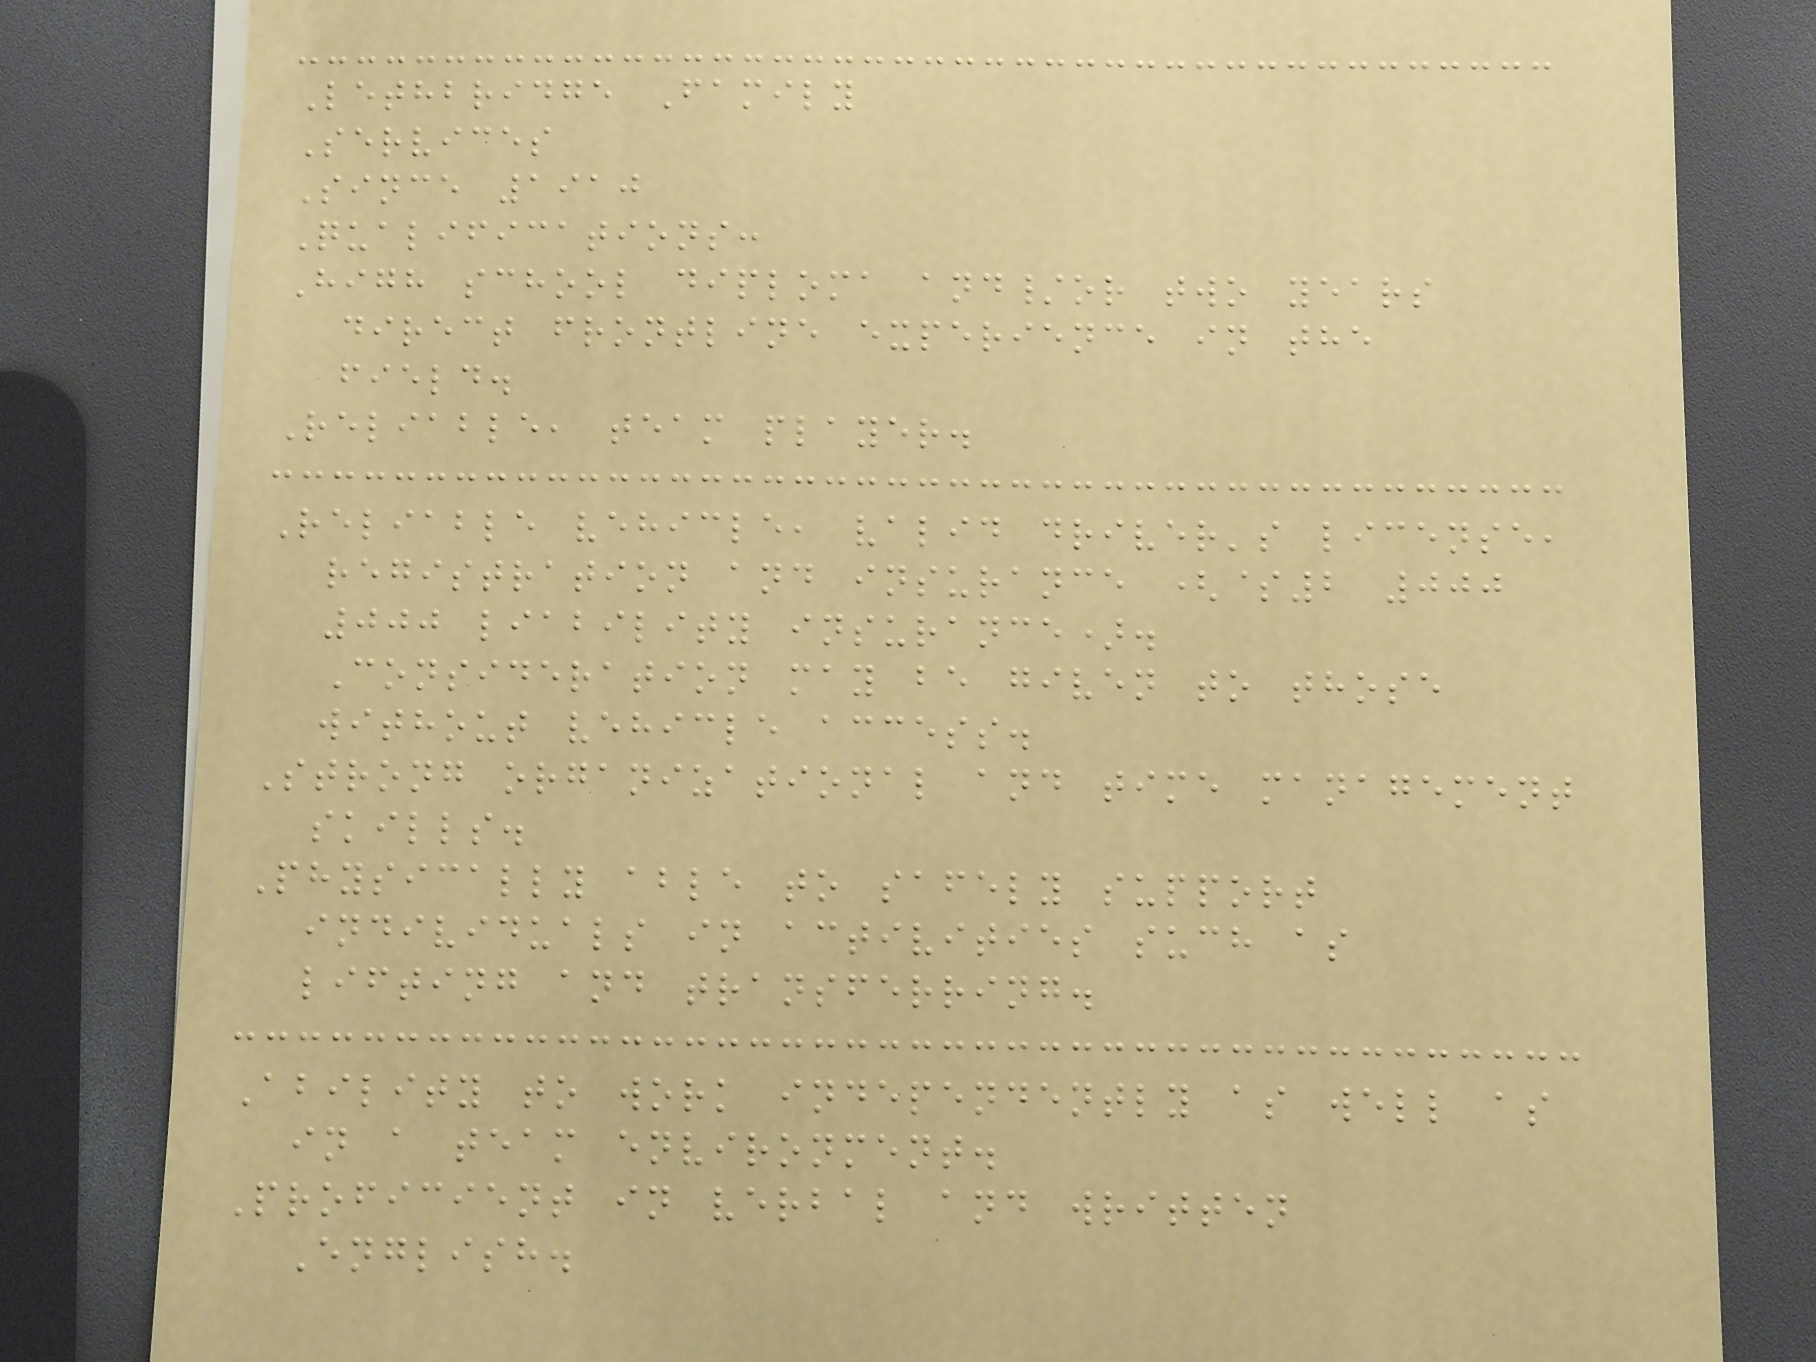Lethbridge Family
Services
Since 1910
Qualifications:
High school diploma and/or two years
direct frontline experience in the
field.
Reliable, team player.
Reliable vehicle, valid driver's license,
registration and insurance ($2 000
000 liability insurance).
Consideration may be given to those
without vehicle access.
Strong organizational and time management
skills.
Physically able to safely support
individuals in activities such as
lifting and transferring.
Ability to work independently as well as
in a team environment.
Proficient in verbal and written
English.
